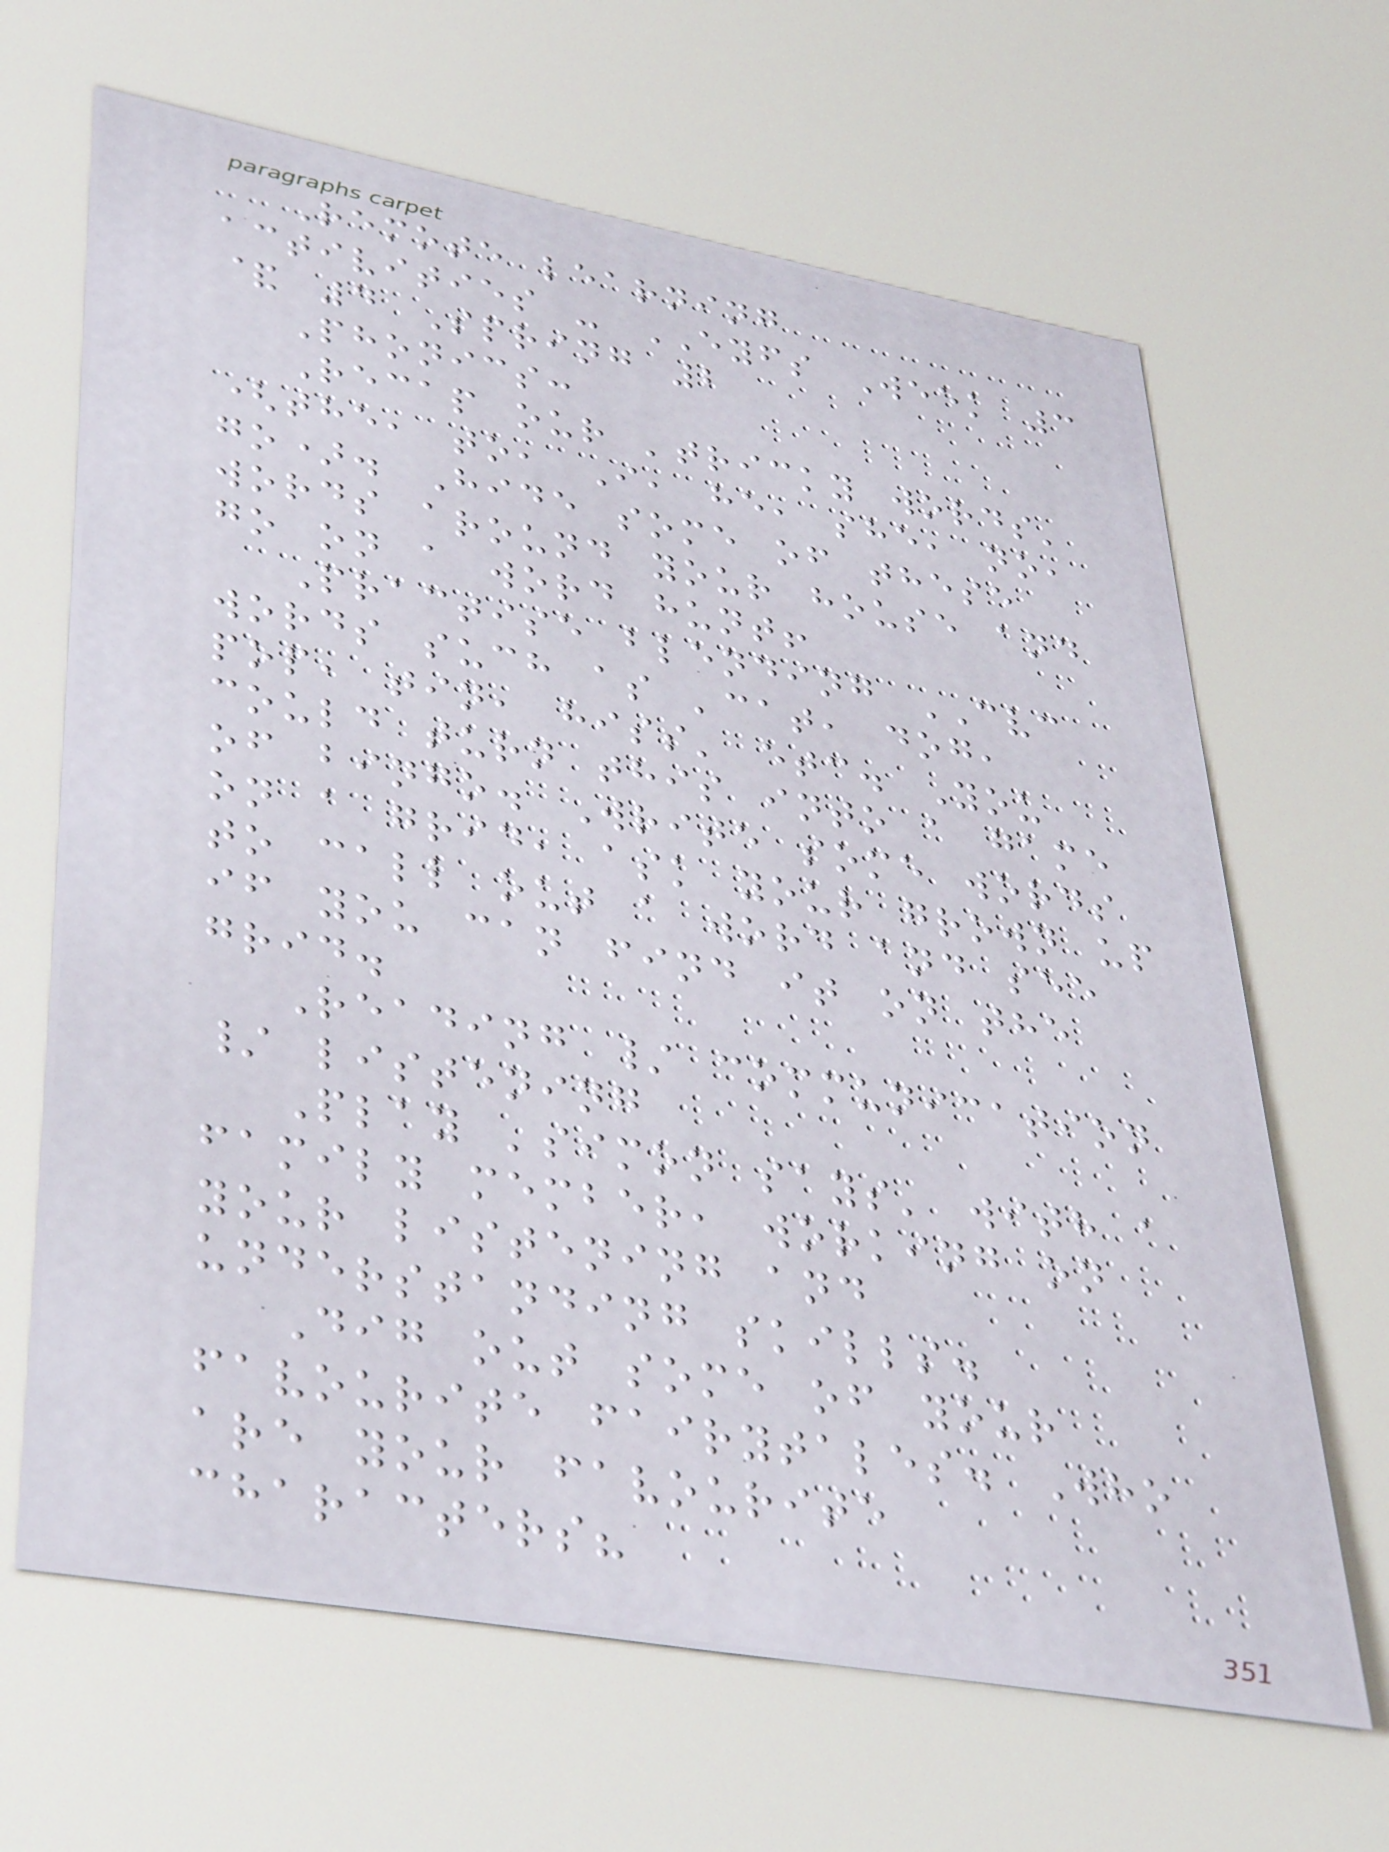Remote learning
activities - EYFS Week 3
& 4 Spring 2
Phonics:
Recap our 'tricky words'
(the, to, I, he, she, no,
go). Hide some of these
words around your house and
go on a word hunt!
Practise blending CVC
words such as 'cat, dog,
pop, tin, hiss' etc. You
could turn this into a game
of bingo. Write some words
on a grid, ask your grown up
to call out a word and see
if you can find it on the
grid.
Reading / communication
/ listening
Play 'simon says' with a
family member, working on
your listening and
understanding skills.
Dig out some of your
favourite fairytales. Who
are your favourite
characters?
